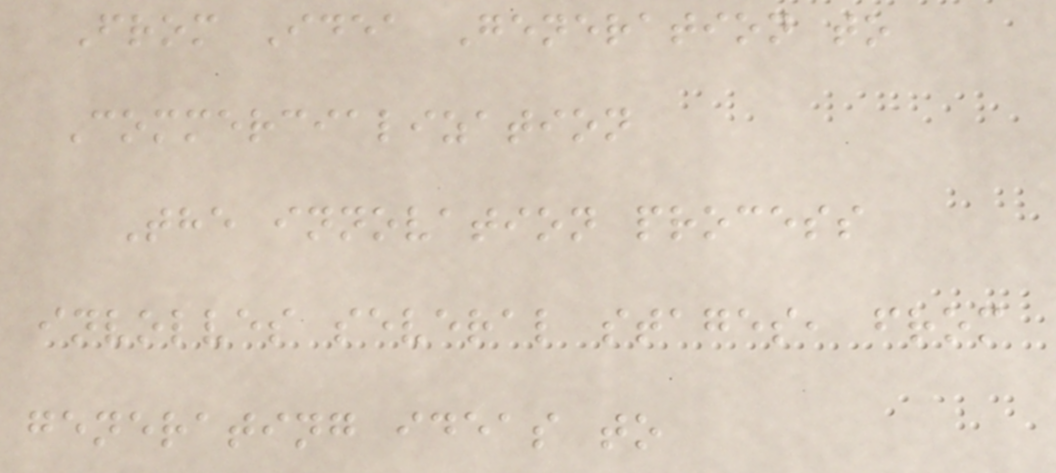From Idea Generation to
Commercialization
The innovation process
involves several stages, from
generating ideas to
